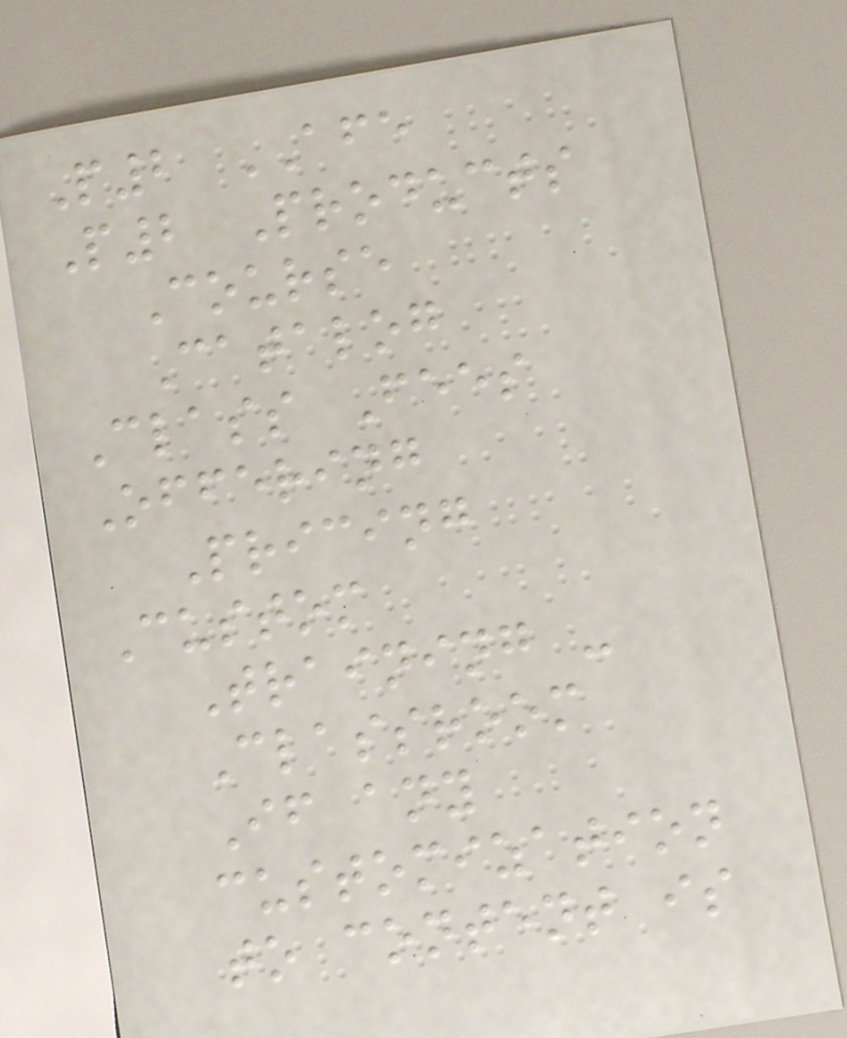P2 AFE
P2 Products
Course
Catalog
Class Fees
Offering
Pricing
Custom
Training -
Classroom
If any
customization
to content is
